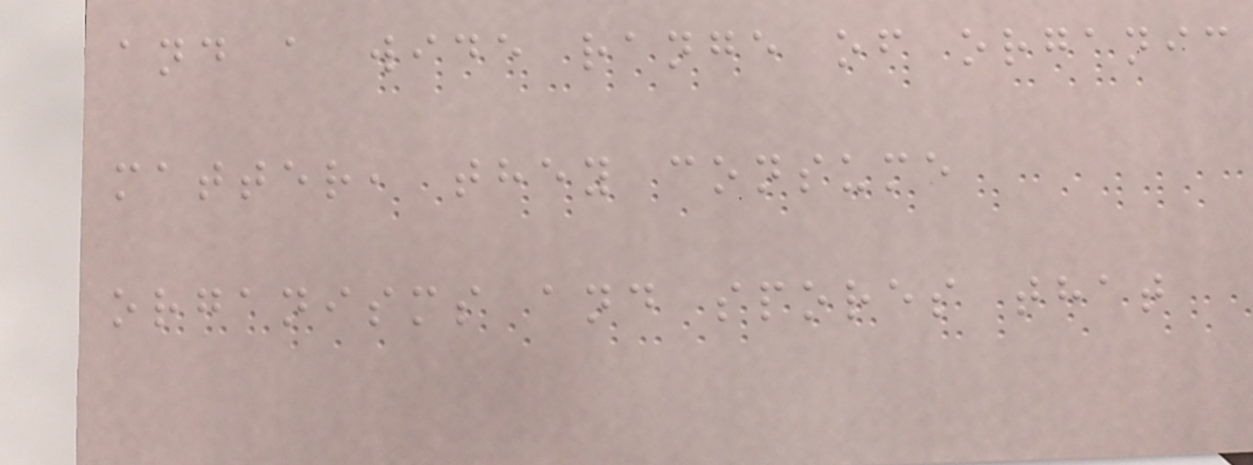and a wide range of organic
matter, they consume
organisms and spores that
